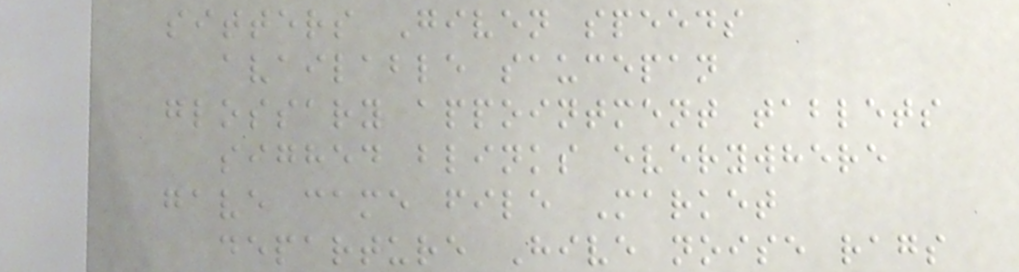sitters Given speeds
available saucepan
glossary appointment tablets
sighed blinks everywhere
gave came file Market
departure Hive noise rags
